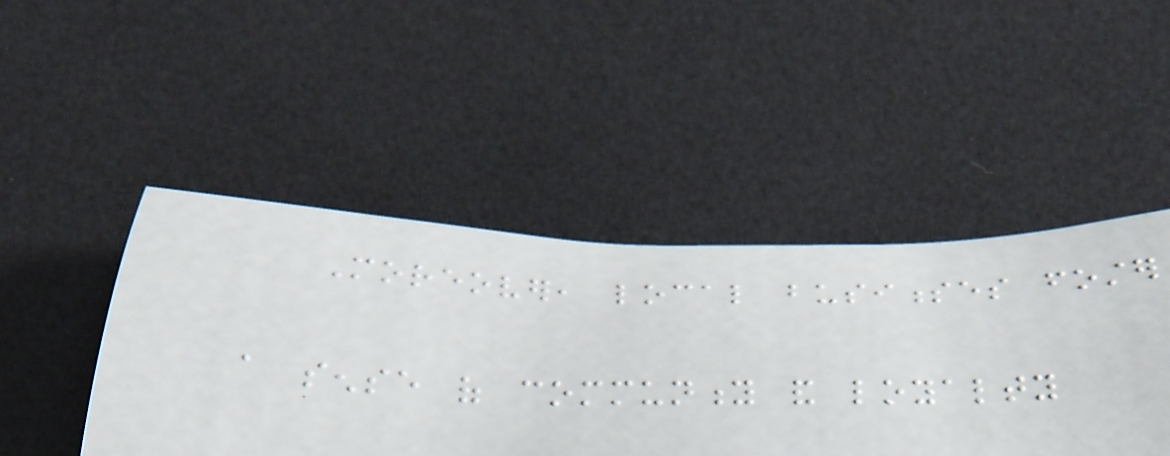Moreover, local businesses foster
a sense of community and loyalty
